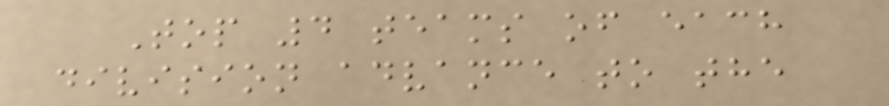Top 4 teams of each
division advance to the
